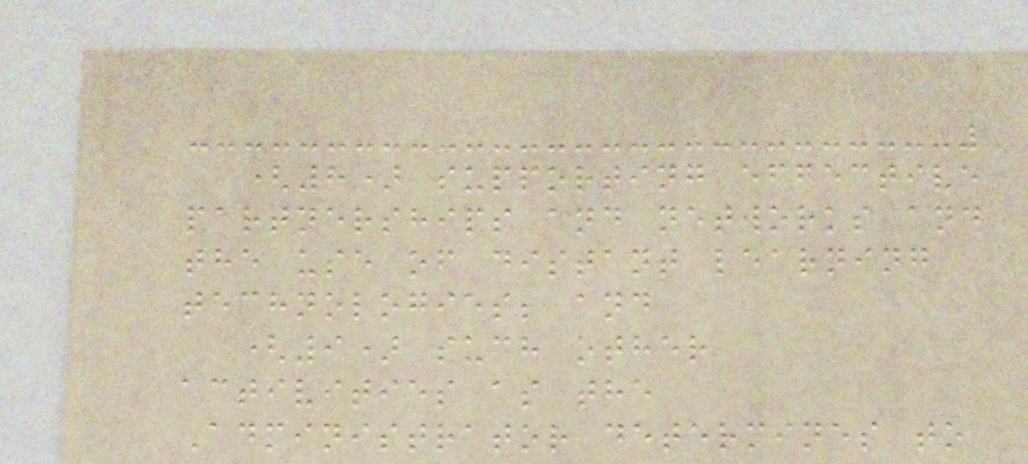(8) supporting effective
partnerships and networks and
the use of distant learning
technologies; and
(9) such other
activities as the
Administrator determines to
